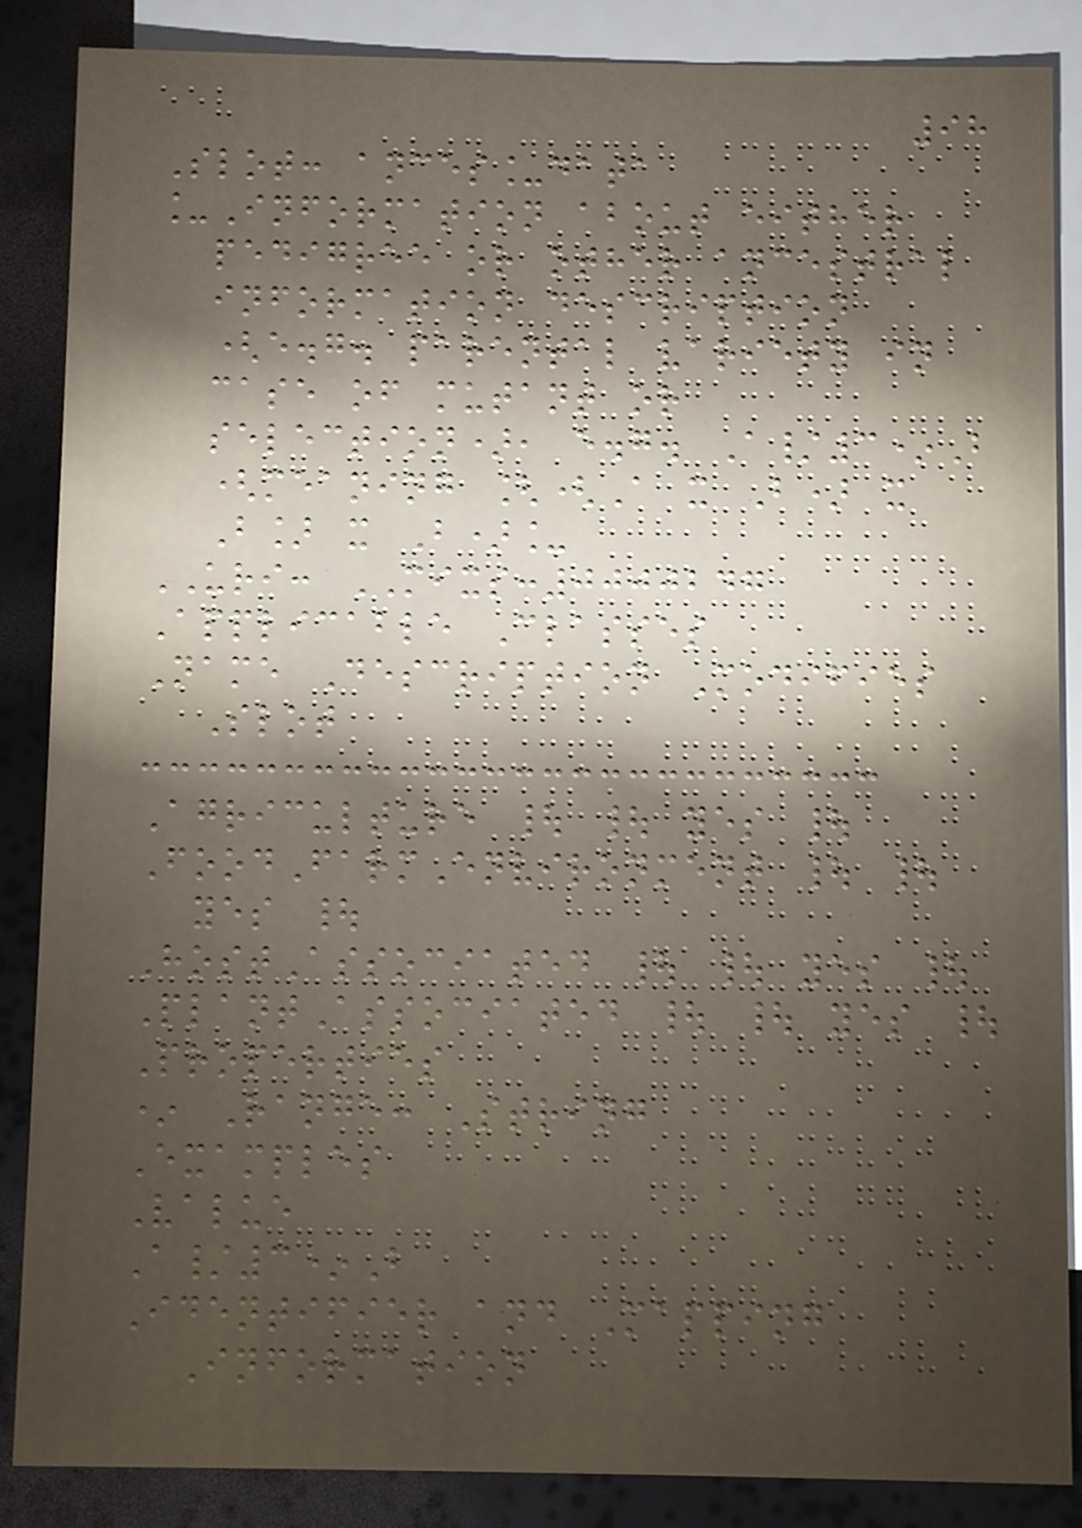98
Slot: ances_data
_Information about either
pedigree or other ancestral
information description
(e.g. parental variety in
case of mutant or
selection), e.g. A/3*B
(meaning [(A x B) x
B] x B)_
URI: MIXS:0000247
Applicable Classes
Name Description Modifies
Slot
Agriculture | | yes |
FoodFarmEnvironment | |
yes |
HostAssociated | | yes |
PlantAssociated | | yes |
Properties
* Range: String
Examples
Value
A/3*B
Identifier and Mapping
Information
